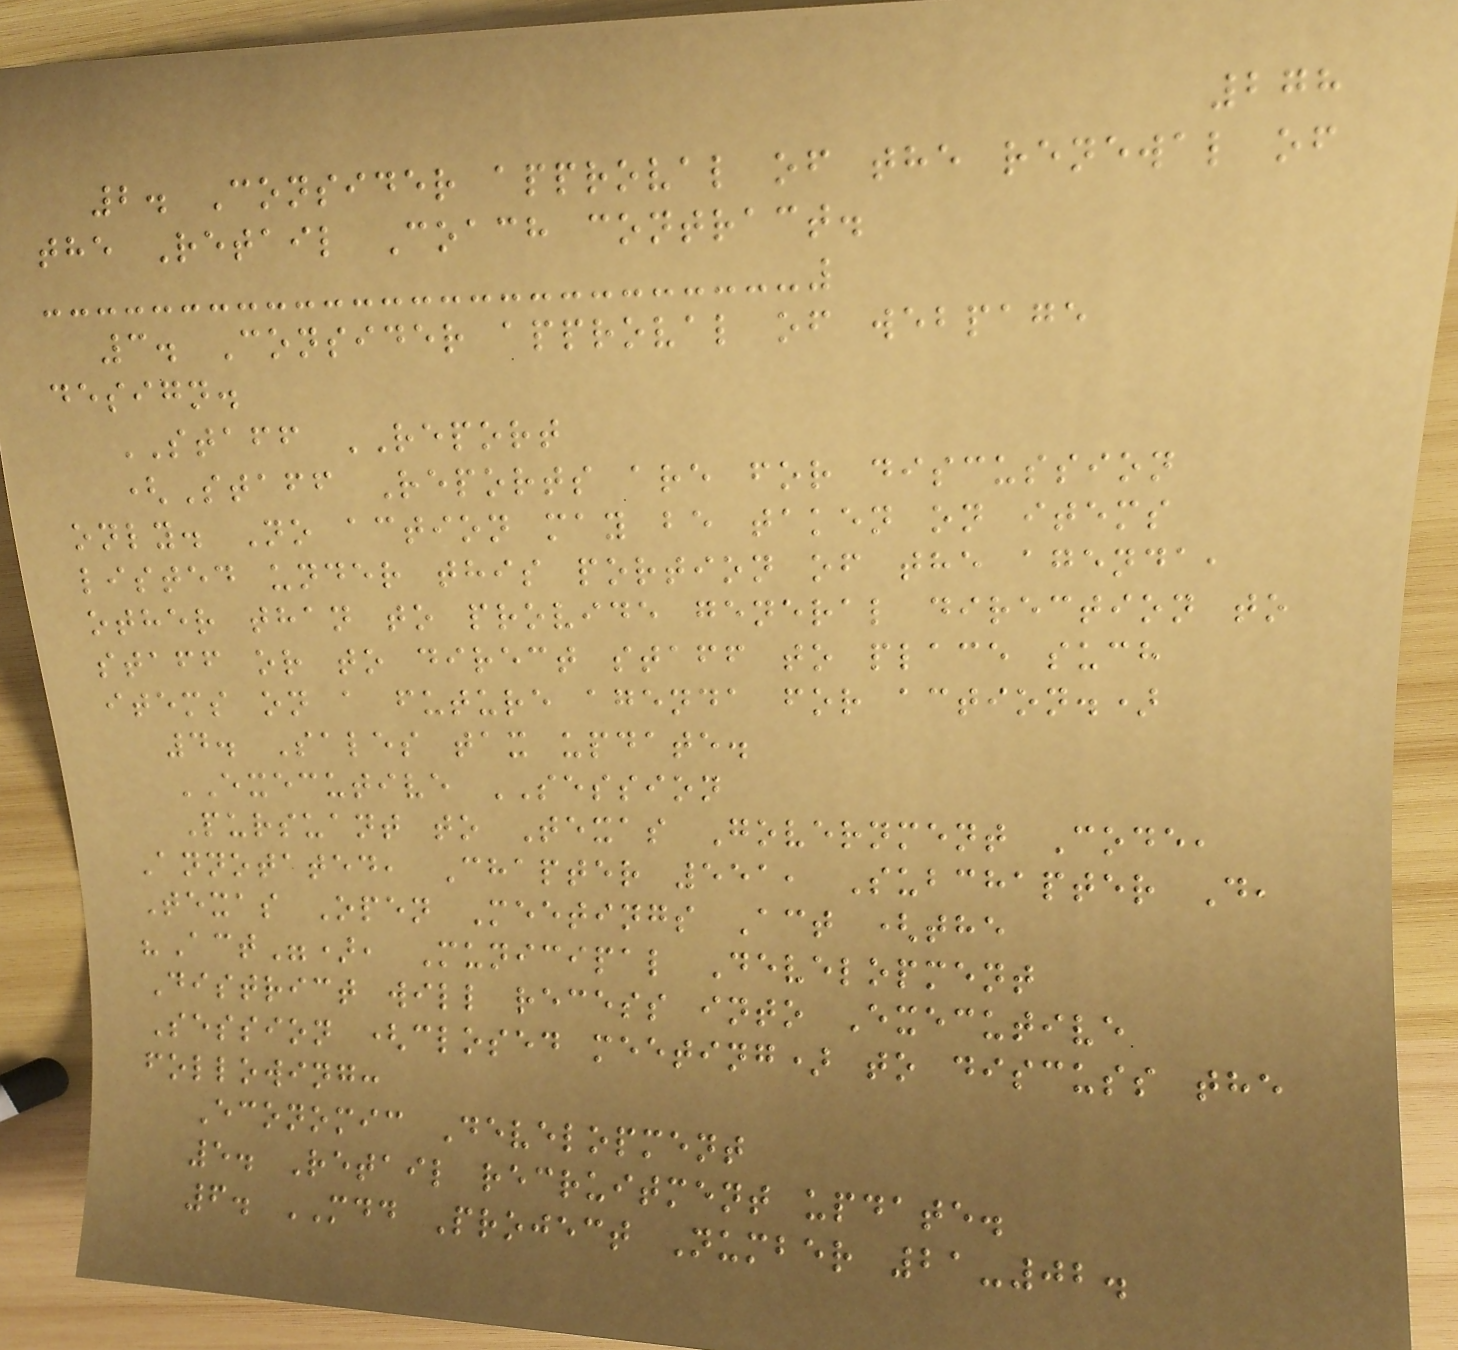278
2. Consider approval of the renewal of
the Retail Coach contract.
3. Consider approval of webpage
design.
STAFF REPORT
(Staff Reports are for discussion
only. No action may be taken on items
listed under this portion of the agenda,
other than to provide general direction to
staff or to direct staff to place such
items on a future agenda for action.)
4. Sales tax update.
EXECUTIVE SESSION
Pursuant to Texas Government Code,
Annotated, Chapter 551, Subchapter D,
Texas Open Meetings Act (the
"Act"), Municipal Development
District will recess into Executive
Session (closed meeting) to discuss the
following:
Economic Development
5. Retail recruitment update.
6. MDD Project Number 21-02.
